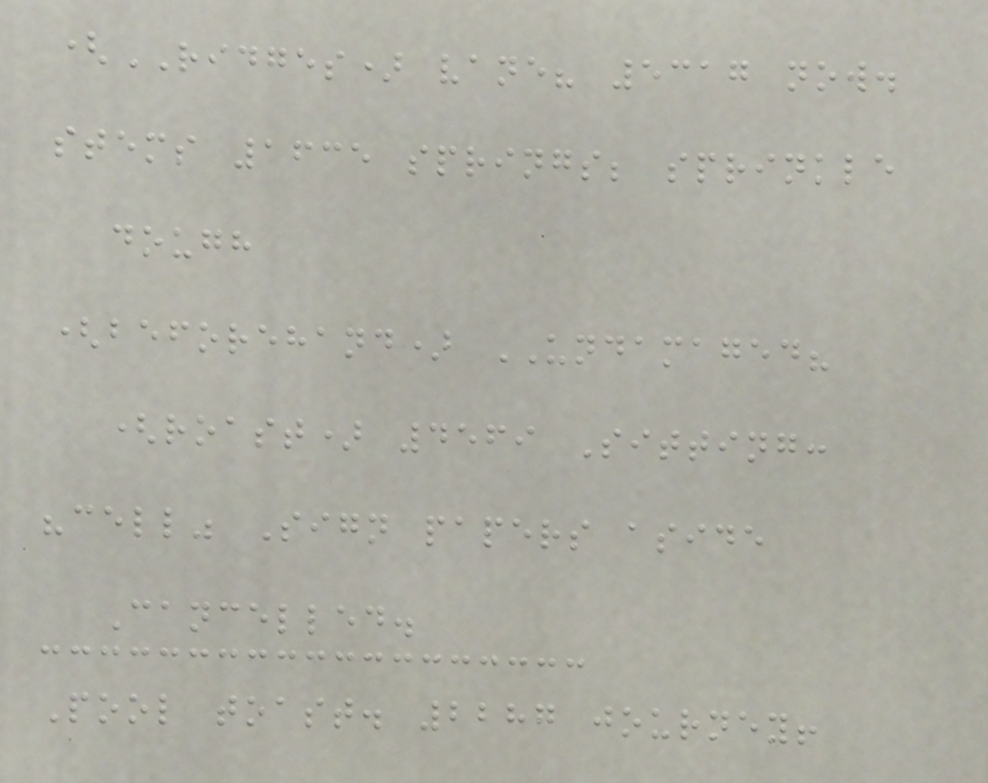(RIDGES) vane? 5317 now.
stems 1635 springs; sprinkle
dough
(beforehand) UNDAMAGED?
(roast) 4569 Sitting:
"cell" Sign papers aside
Cancelled.
Pool toast. 2287 journey!
